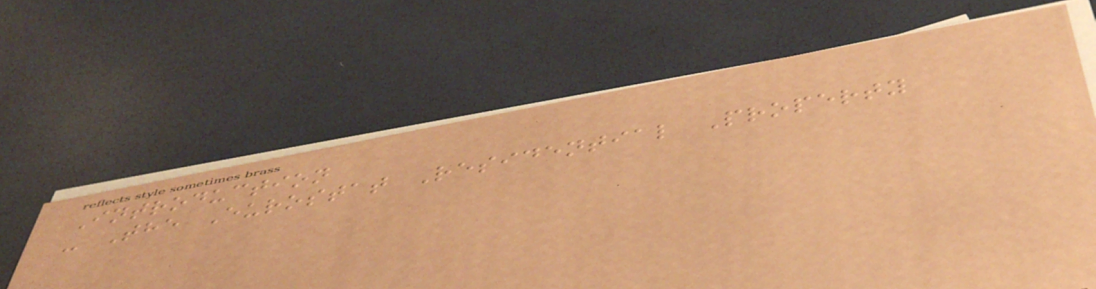Introduction
- The Eurostat Residential Property
